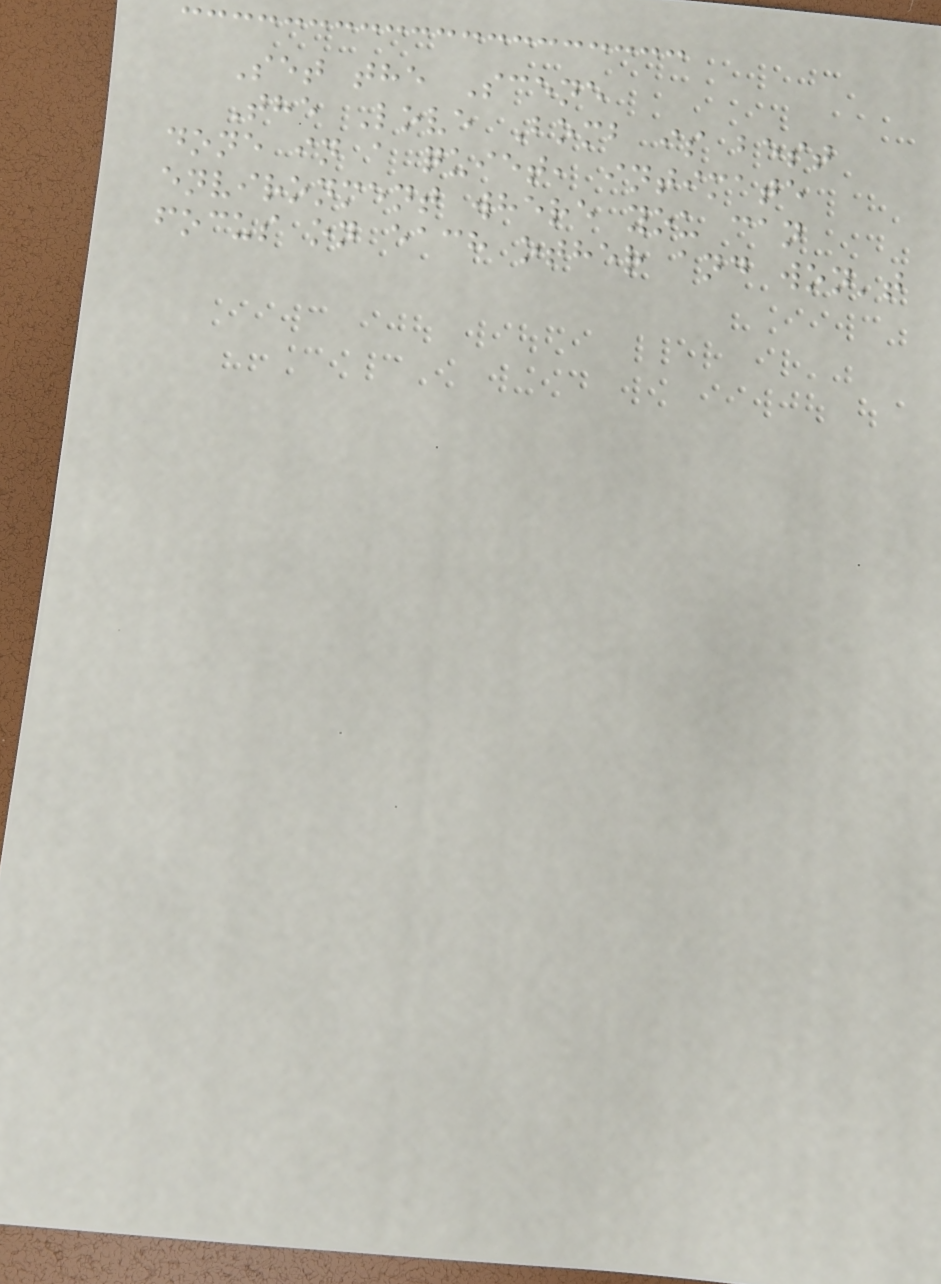Set the Scene
The Love Bomb is best
done in a quiet, intimate
environment where you can
focus on each other and won't
